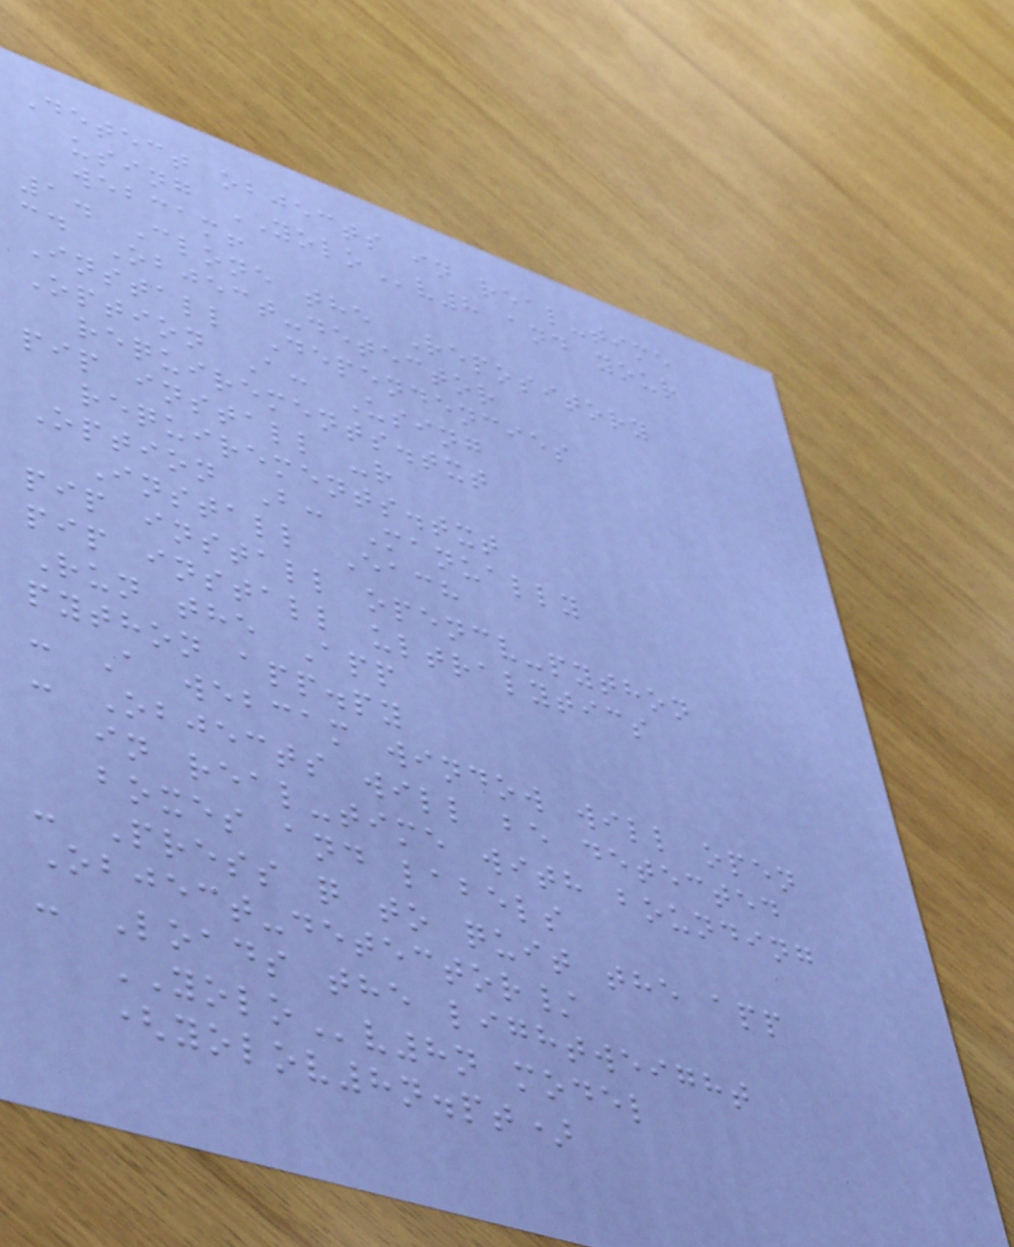Detect objects in real-time
using YOLOv8 and your
webcam!
1. Clone the Repository
cd Object-detector
Install Dependencies
Option A: Using
requirements.txt
pip install -r
requirements.txt
Option B: Manually
Install Each
pip install opencv-python
pip install ultralytics
Run the App
python app.py
- A webcam window will open
- Objects will be detected
in real-time with bounding
boxes and labels
- Press q to quit the app
Object-detector/
- Loads the lightweight
YOLOv8n model
(yolov8n.pt)
